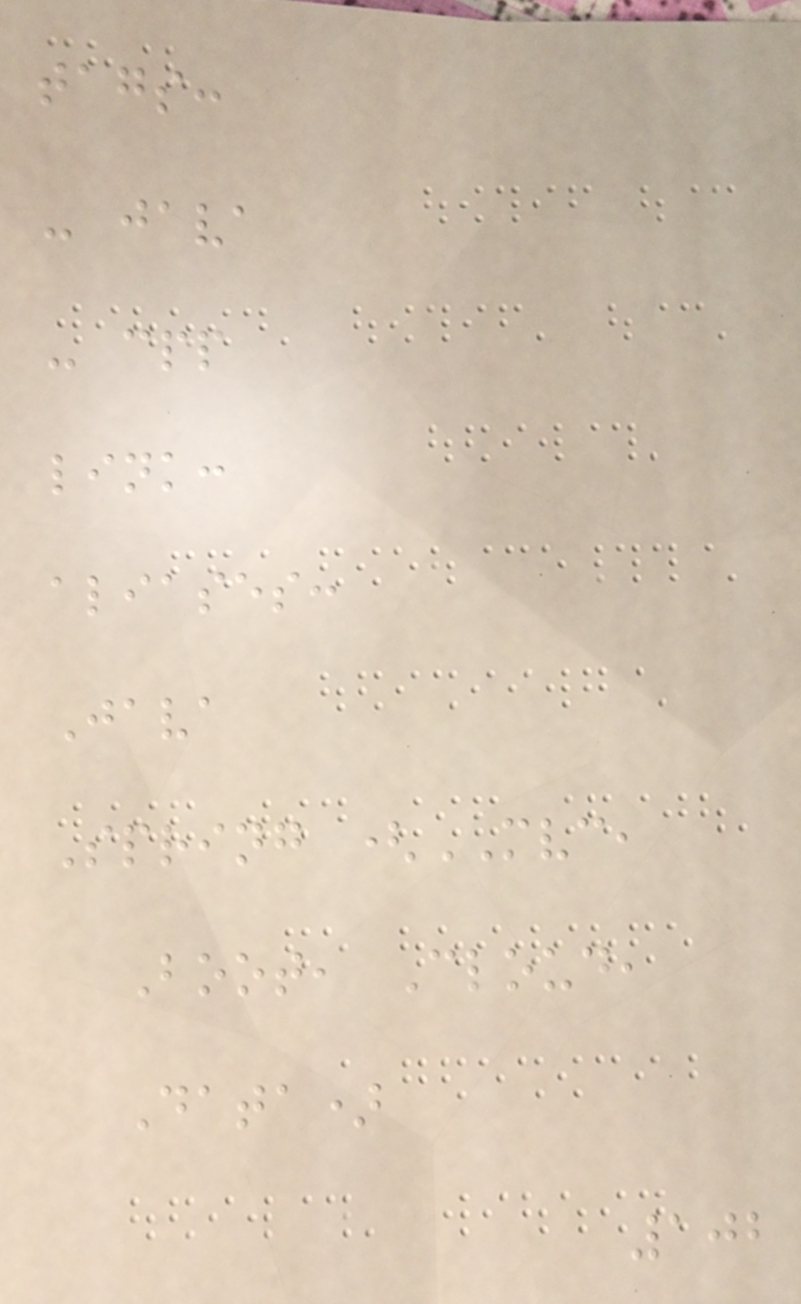tags:
- java
- cpp
link:
aliases:
Java
Spring (MVC,
Boot, Cloud,
Data)
102
